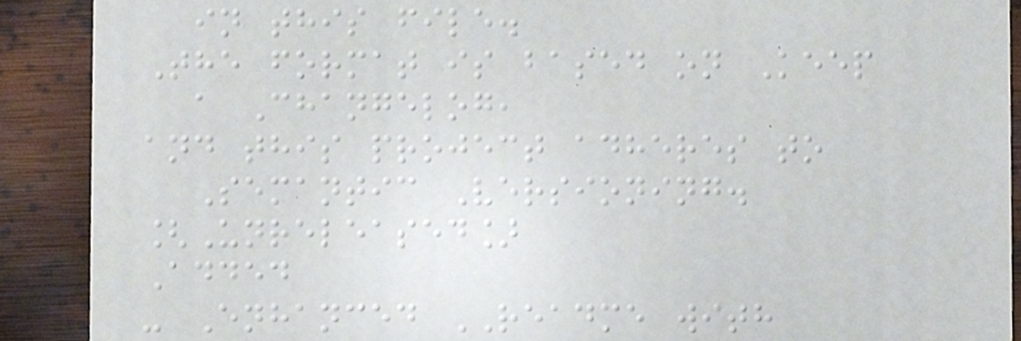in this file.
The format is based on Keep
a Changelog,
and this project adheres to
Semantic Versioning.
[Unreleased]
Added
- Enhanced README with
